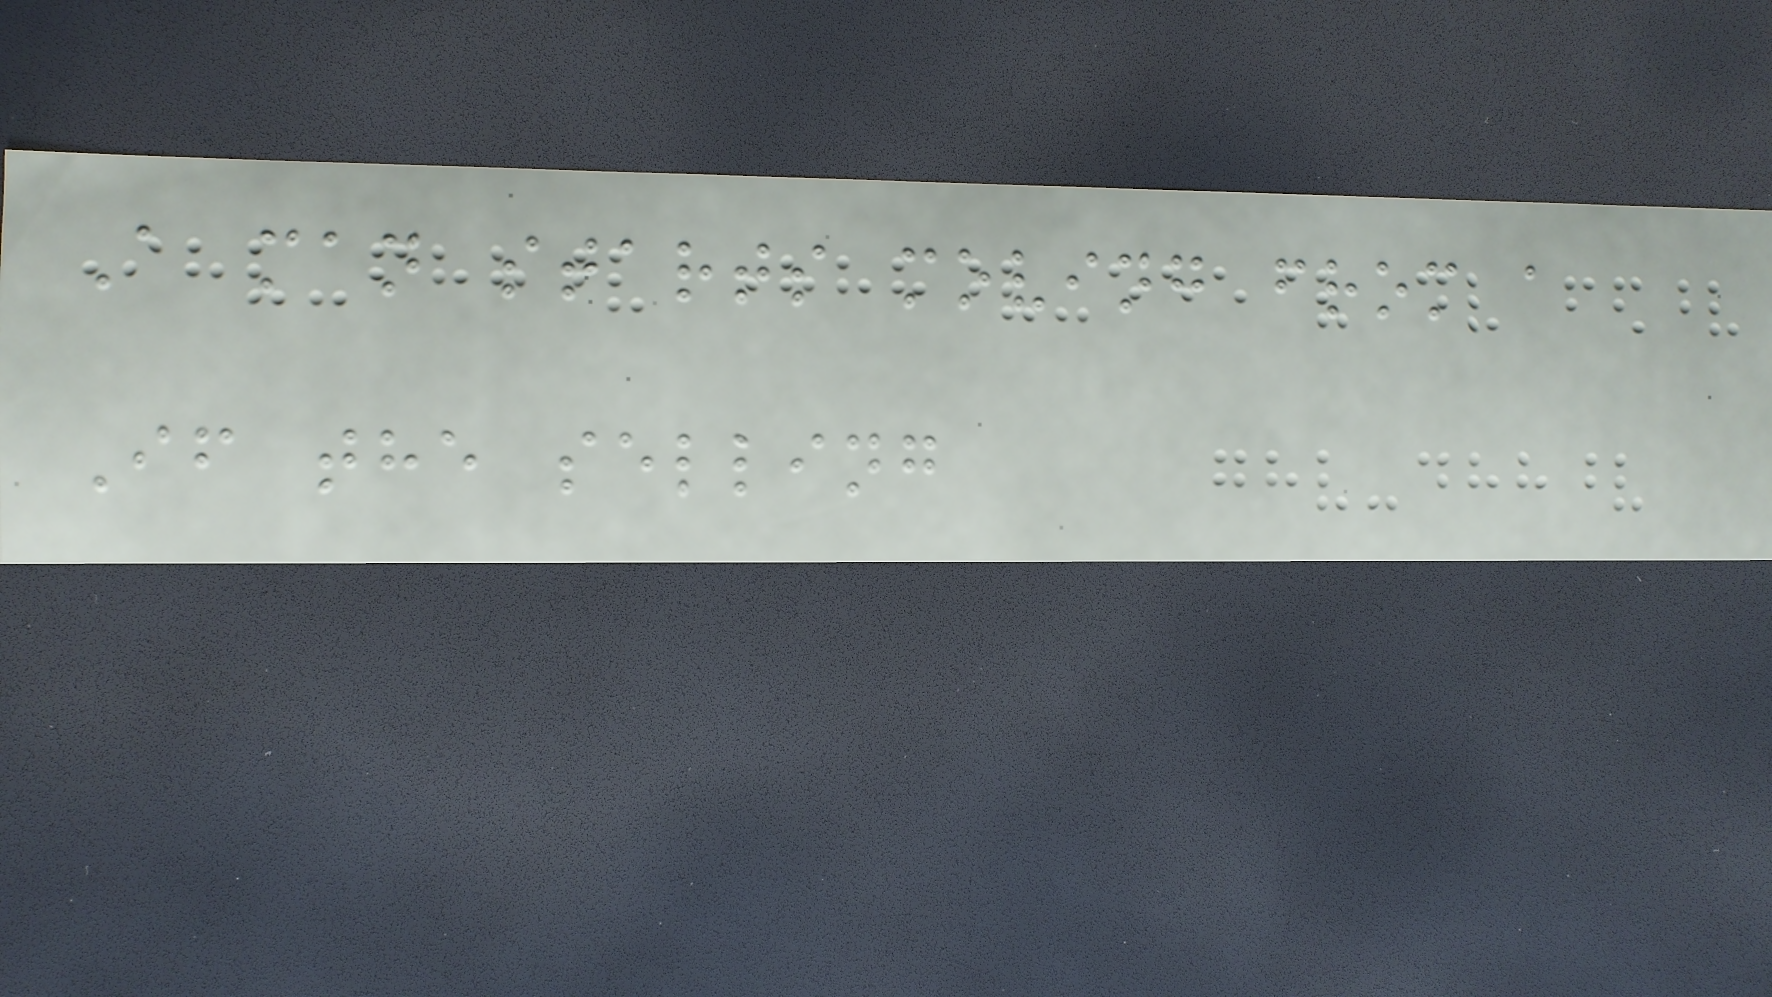A man starts moving from a
If the selling
